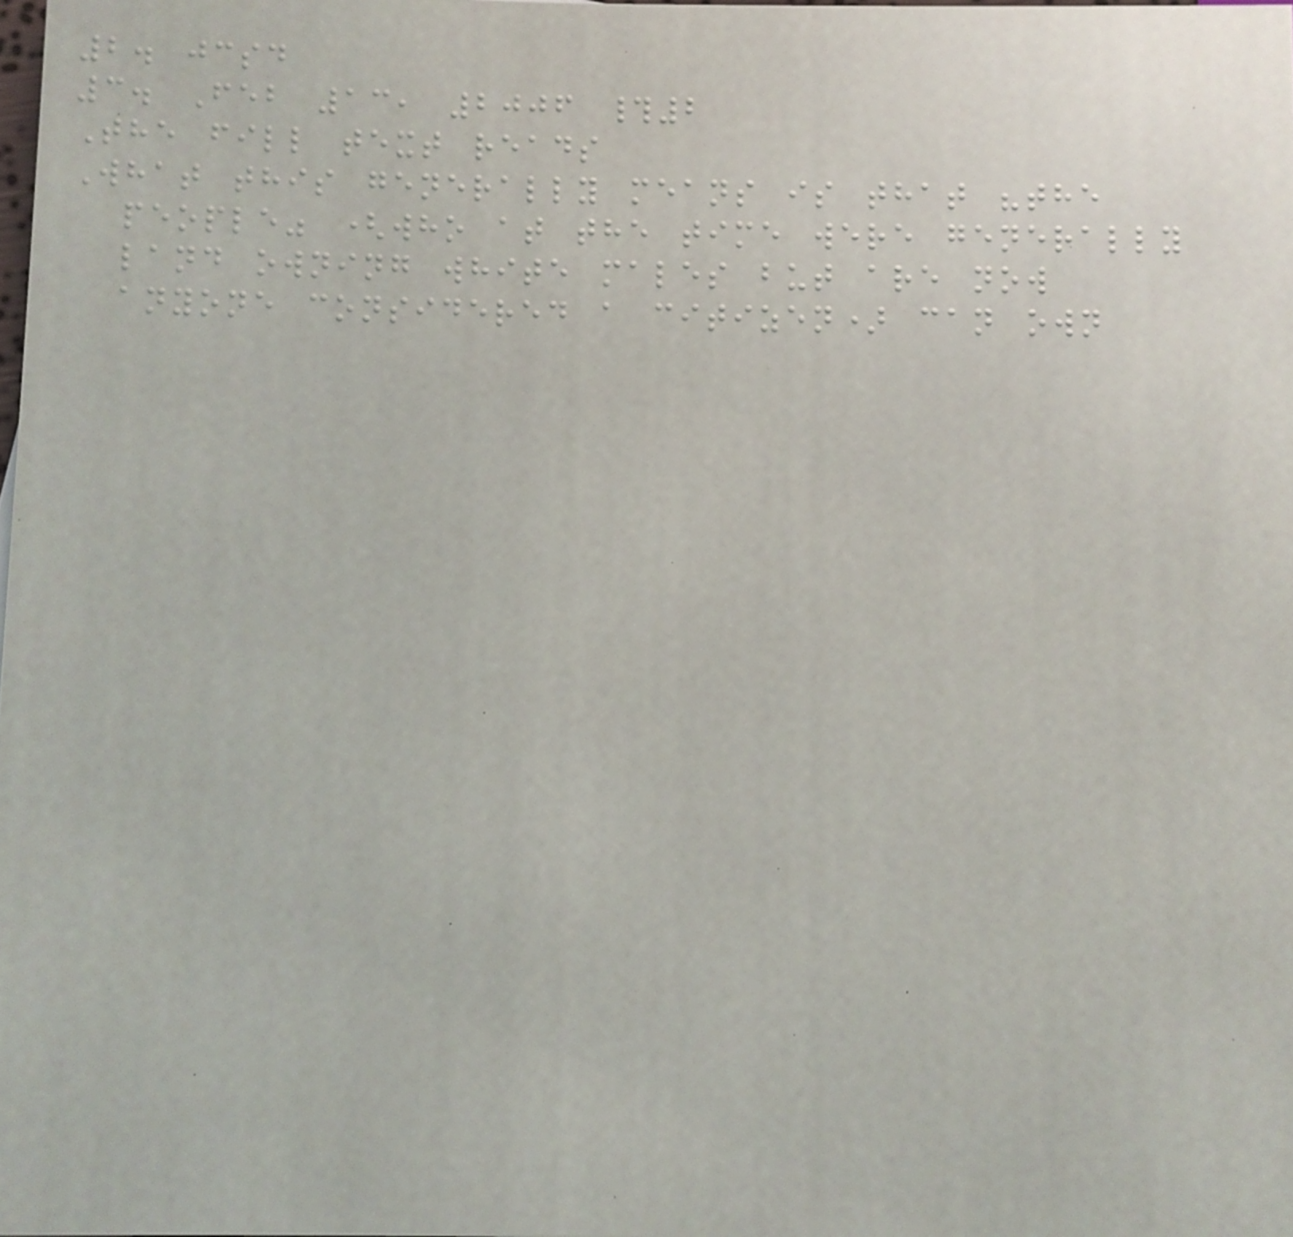2. jcsd
3. Feb 13, 2006 #2
The fill text reads
What this generally means is that "the
people" (who at the time were generally
land owning white males but are now
anyone considered a citizen) can own
